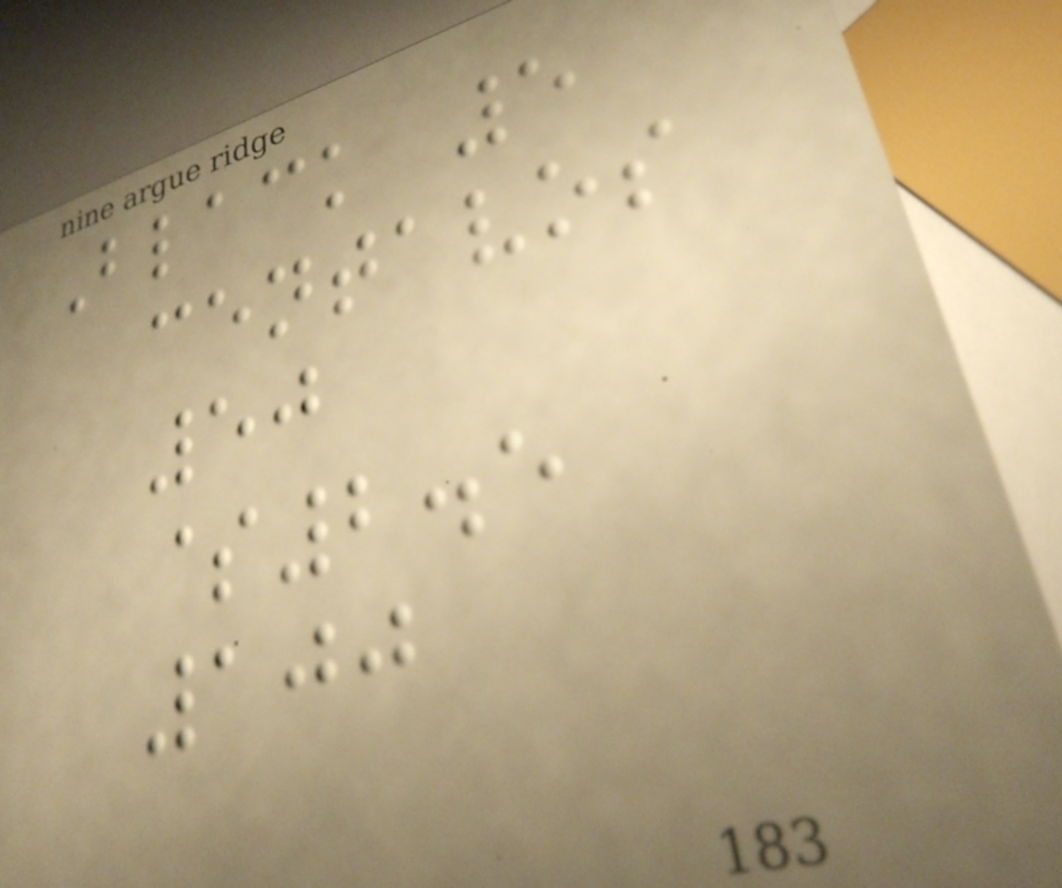Black 5
centavos
50
$2.5
100
